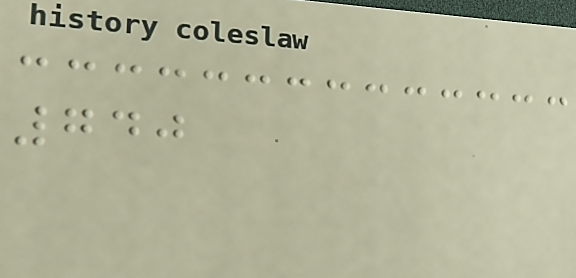740
